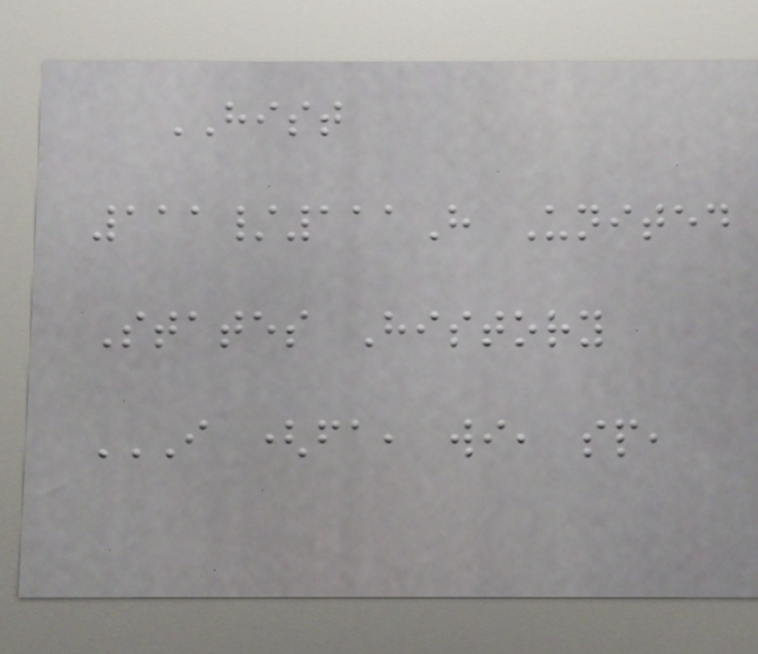HIST
111/111H United
States History
I (FA, WI, SP,
